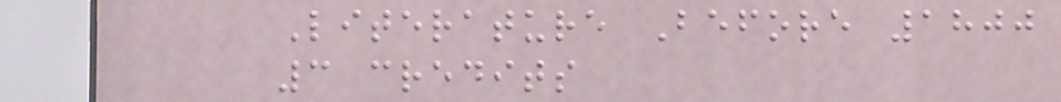Literature Before 1800
3 credits
